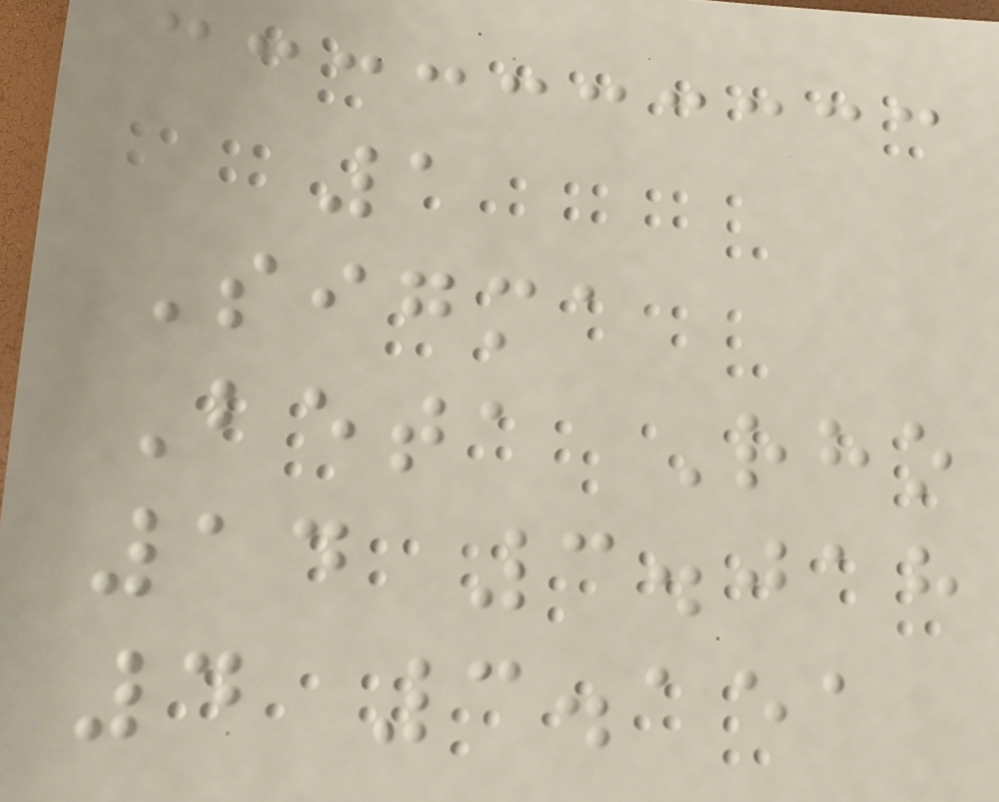1
Sigma
Beta Rho
14 3.018
4 3.151
